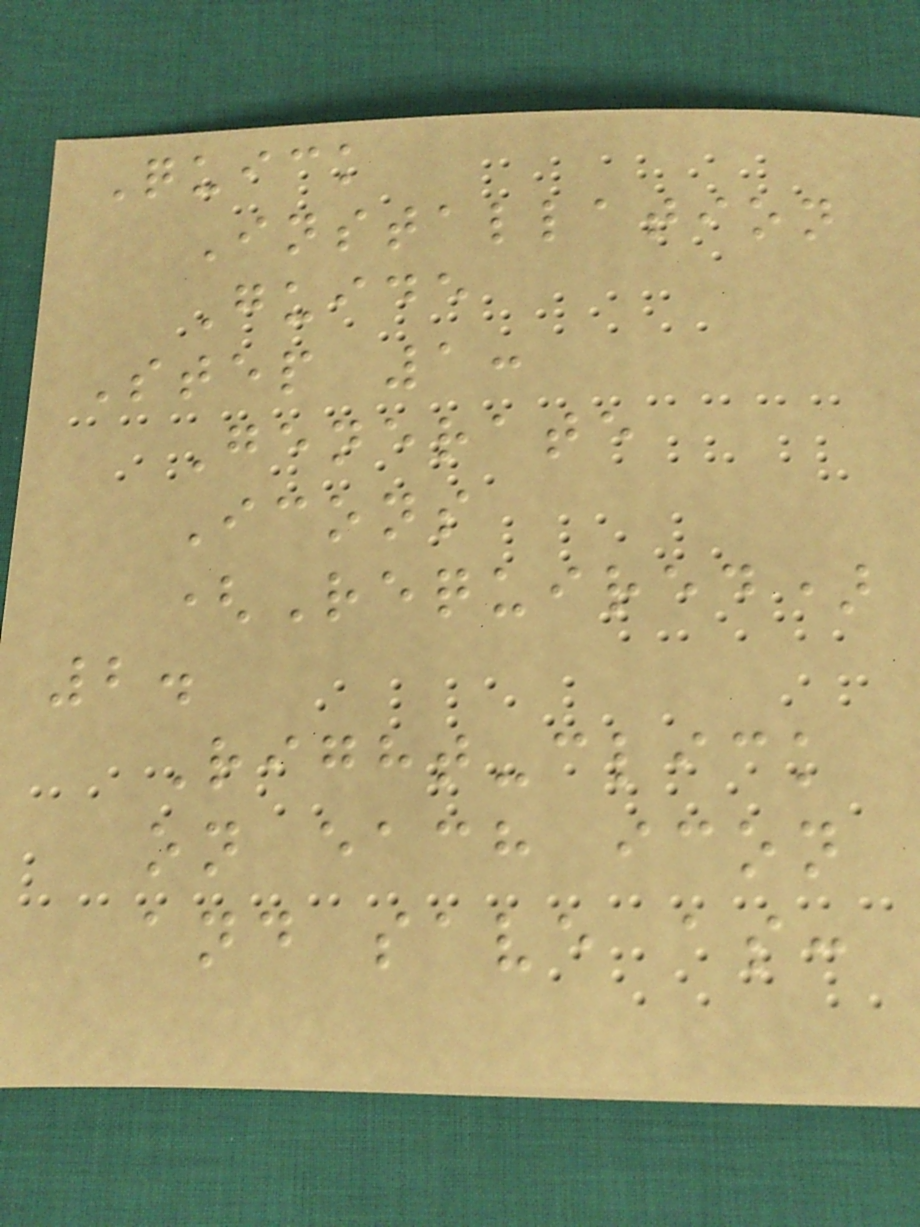Quick
Installation
Guide
Step 1:
Generate
Icons
(Required)
2.
Right-click
on each icon
and save as:
